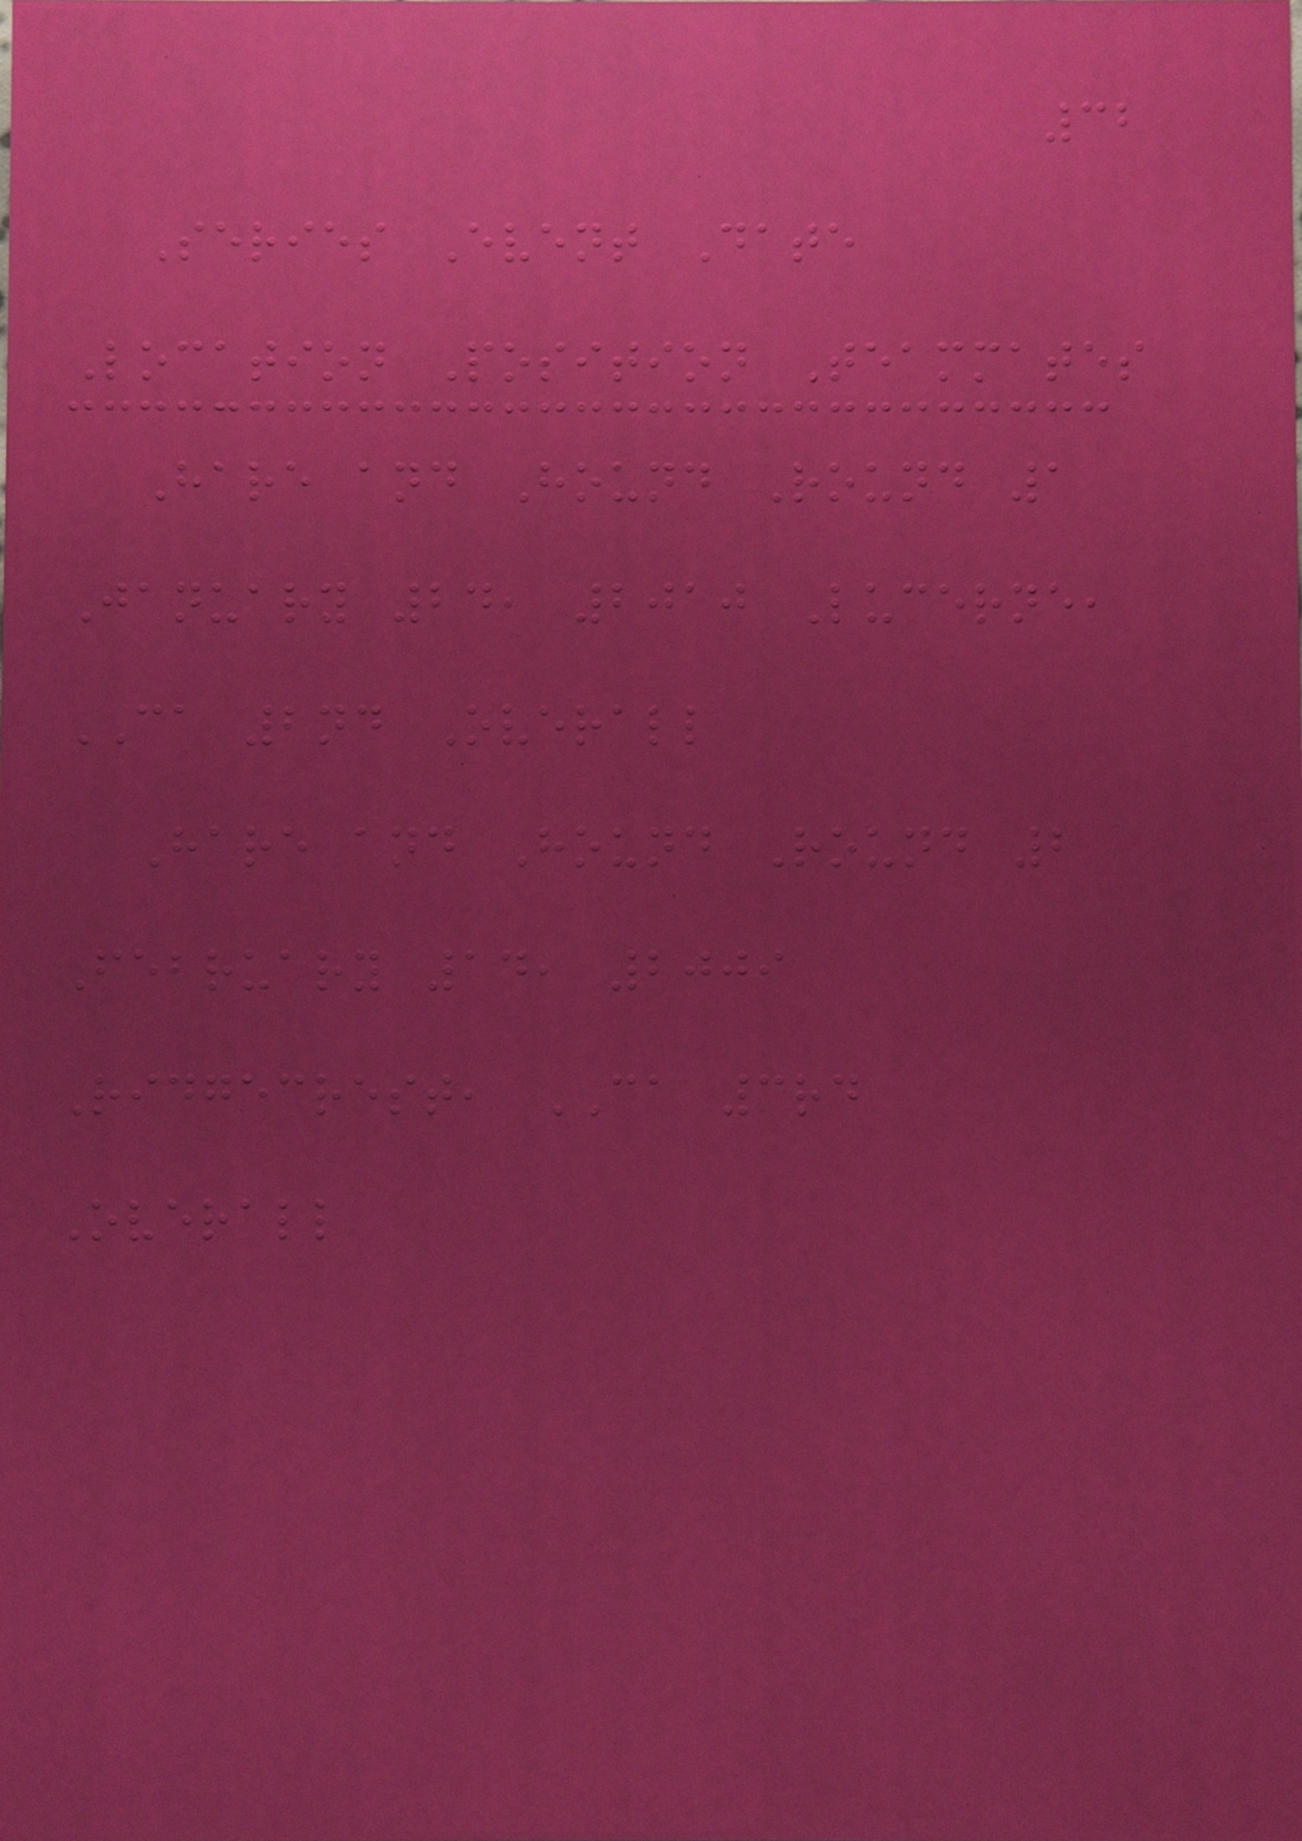32
Series Event Date
Location Position Teammates
Hare and Hound Round 1
January 24, 2010 Lucerne,
CA 2nd Overall
Hare and Hound Round 2
February 14, 2009
Ridgecrest, CA 3rd
Overall
